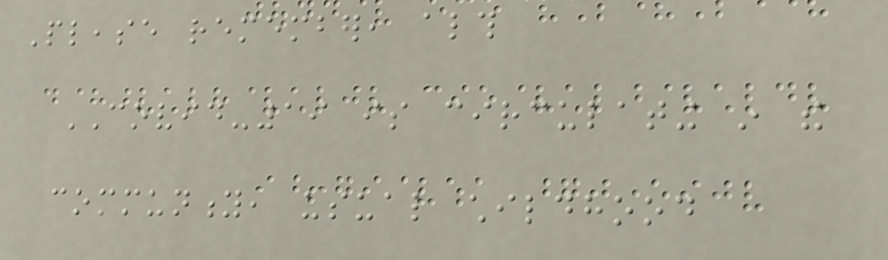Please remember, although
COVID-19 is circulating in the
community, usual childhood
